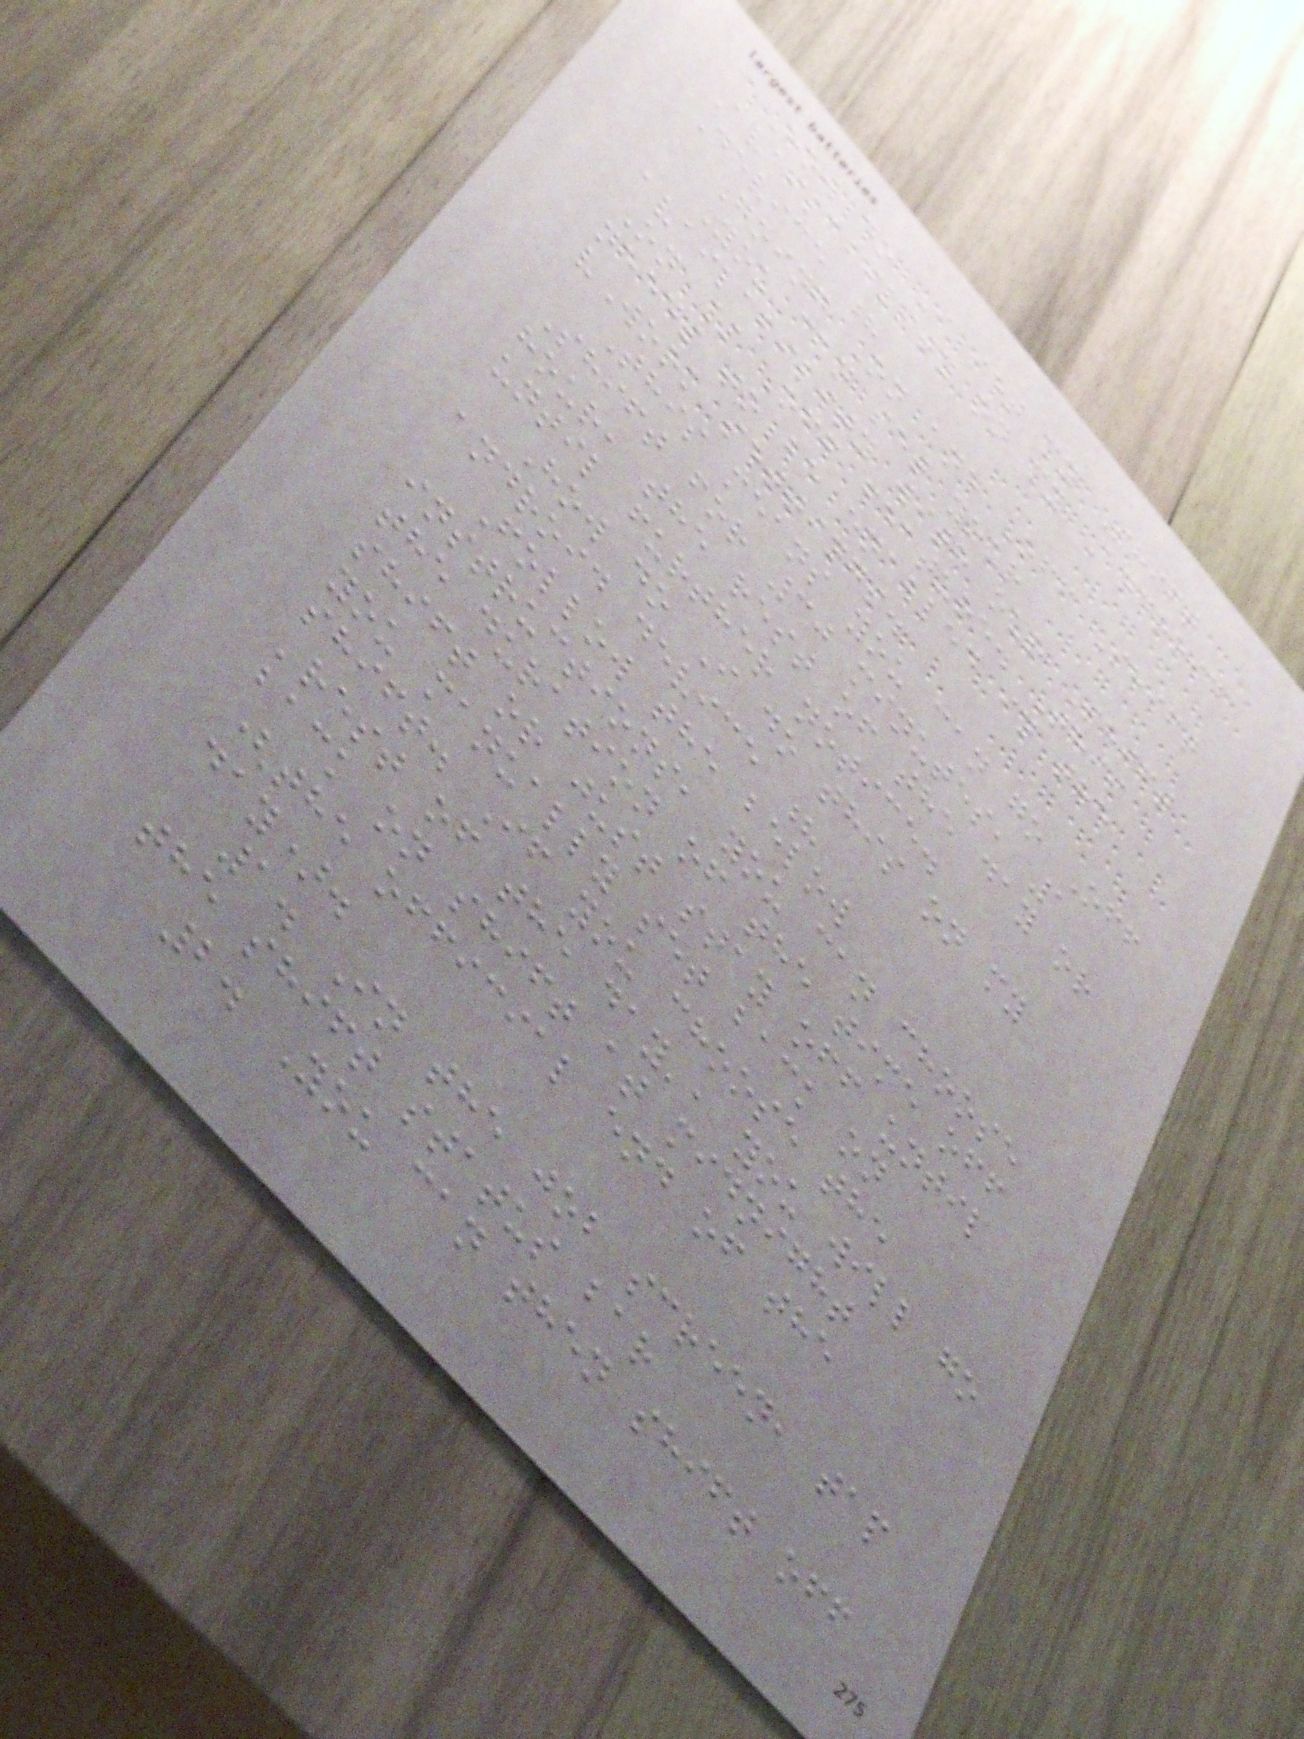How do I set my Shift
Availability on my Android
Device ?
Going On and Off Shift
You can set your
availability with our Shift
On / Off feature. This
needs to be enabled in the
vWork settings.
This means you can go Off
Shift for 30 minutes, 1
hour, the rest of the day or
until further notice.
How do I do this on my
android device ?
Follow the below
instructions, you can choose
the duration of the time off
shift or just stay off until
you manually set back on
shift. If you choose the
'rest of the day', you will go
back on shift at midnight
(the official end of the
day).
1. In the job screen, tap
the shift status bar
2. You can then shift off
